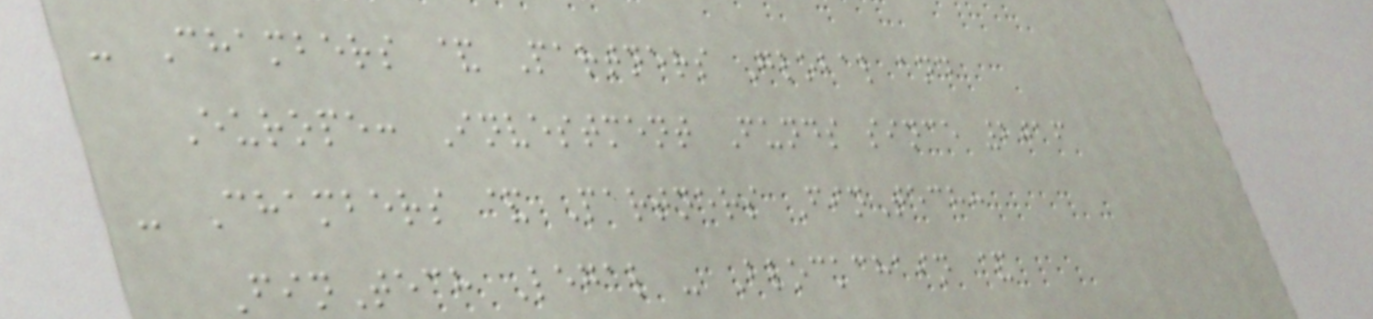- Chambers & Partners Global and
Europe: Investment Funds since 2016
- Chambers & Partners FinTech:
FinTech Legal - Blockchain &
